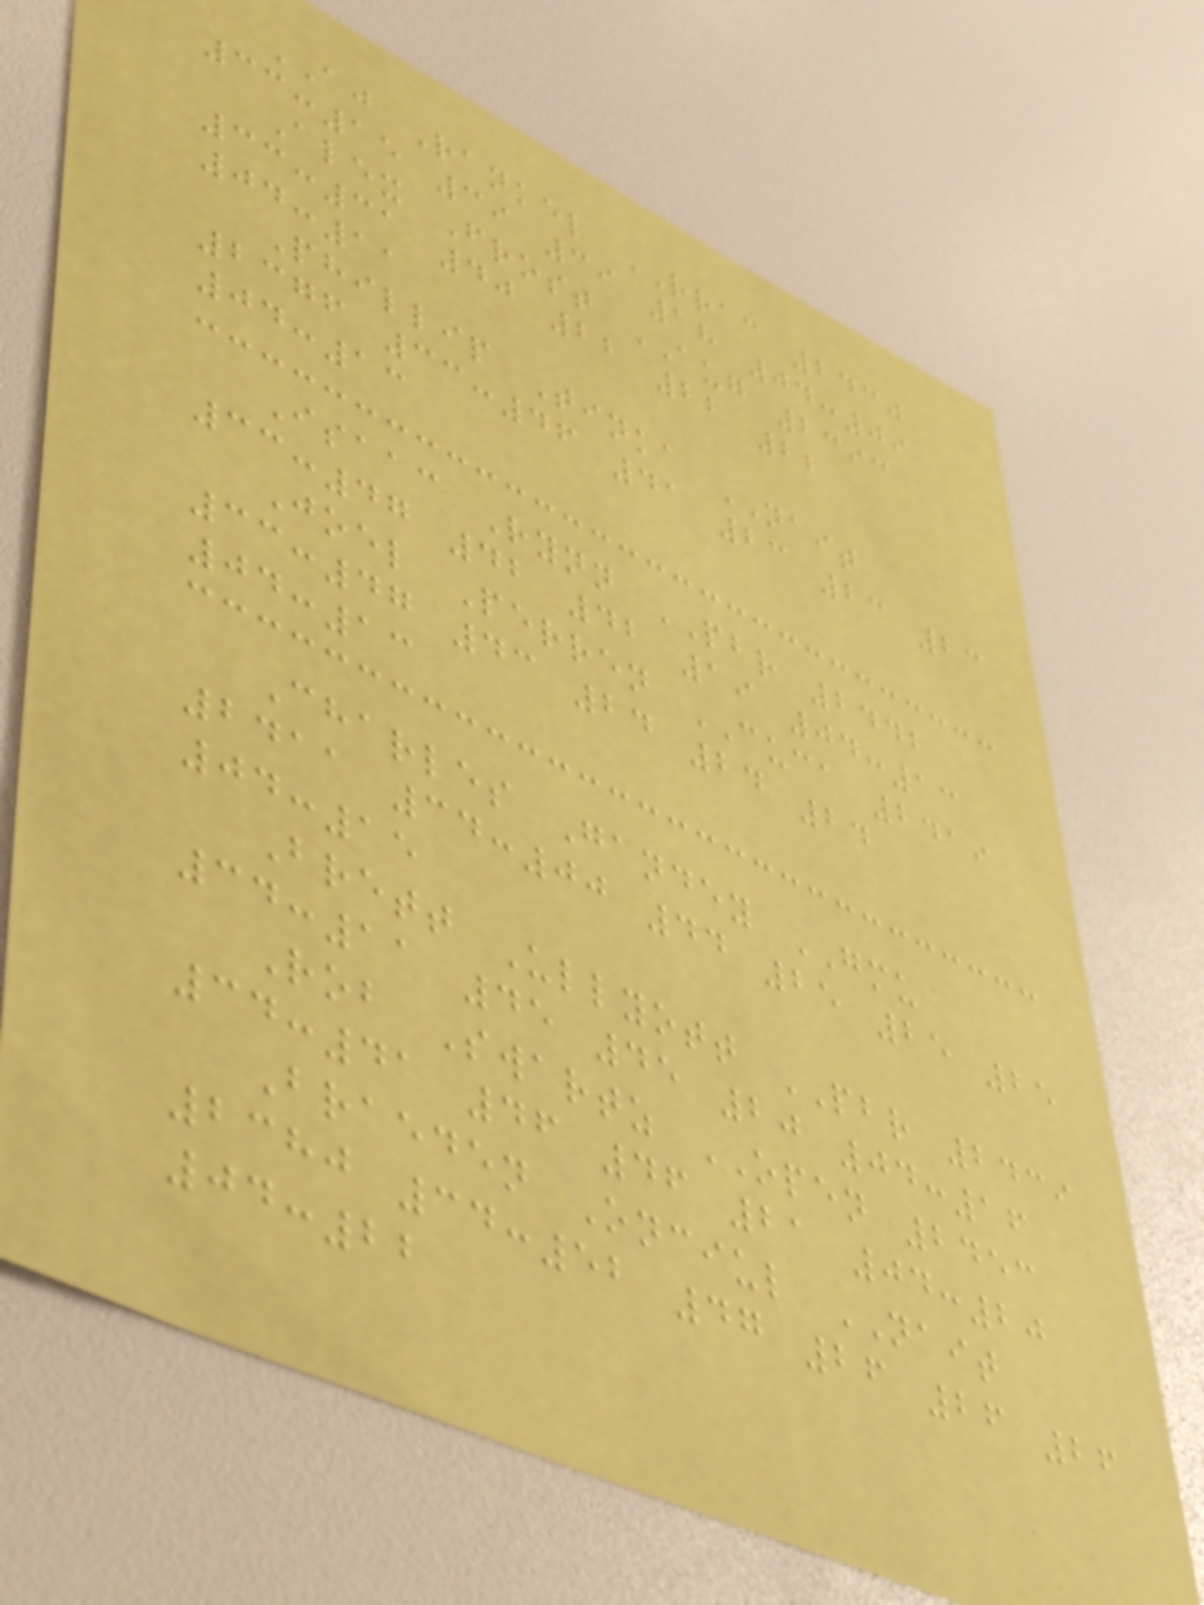AJ Rankel RRAC 2430
33:15 39 39 18 04:09
Alex Frost AUG 2393
33:31 40 22 22 22
04:11
Phillip Tinka NAIT
2376 33:46 41 23 23 23
04:13
Isaac Rynn PBR 2442
33:47 42 42 19 04:13
Joel Perren CUCA 2419
33:47 43 24 24 24
04:13
Charles Gandey GMU
2411 34:00 44 25 25 25
04:15
Brett Ullyott PBR 2439
34:11 45 45 20 04:16
Rob Swartz OPEN 2453
34:41 46 46 21 04:20
Braeden Onciul NAIT
2380 34:52 47 26 26 26
04:22
